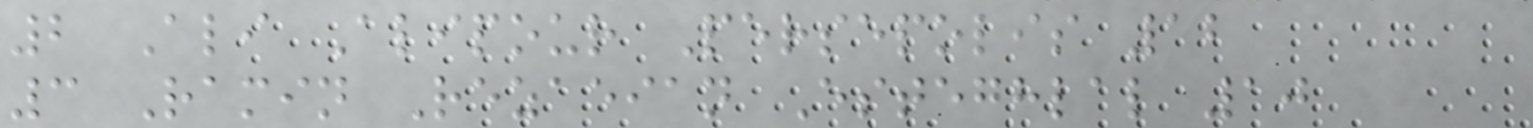2 Ali Alipour Persepolis 12
3 Ramin Rezaeian Esteghlal 10
